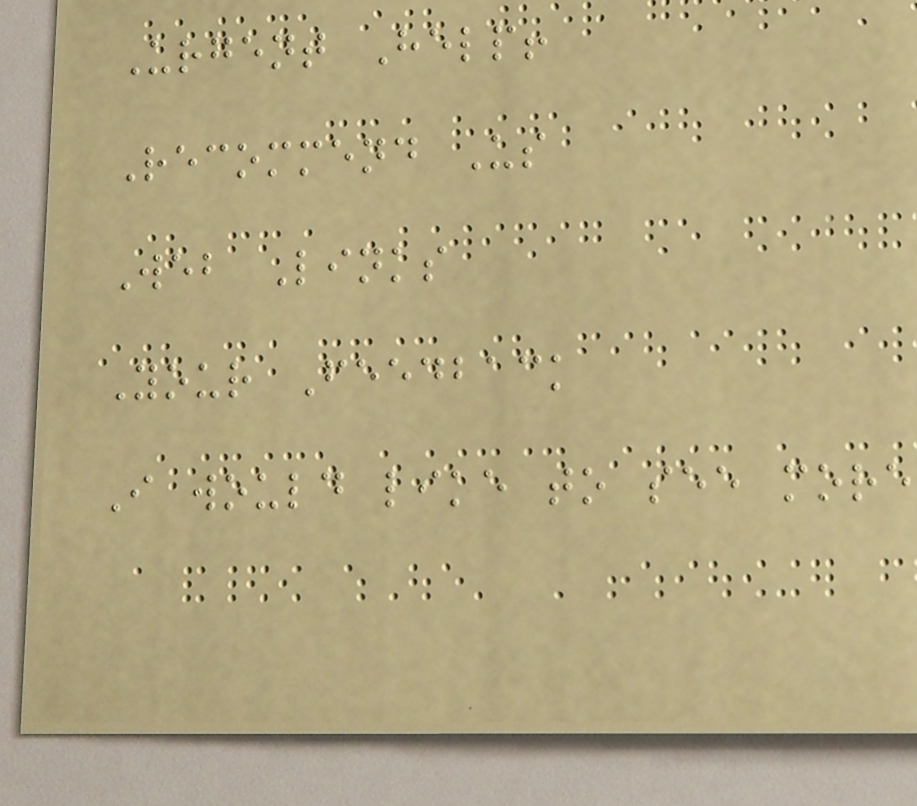Urgent Help!
Recommend Us
Web Links
Your Feedback
I would like to see more
